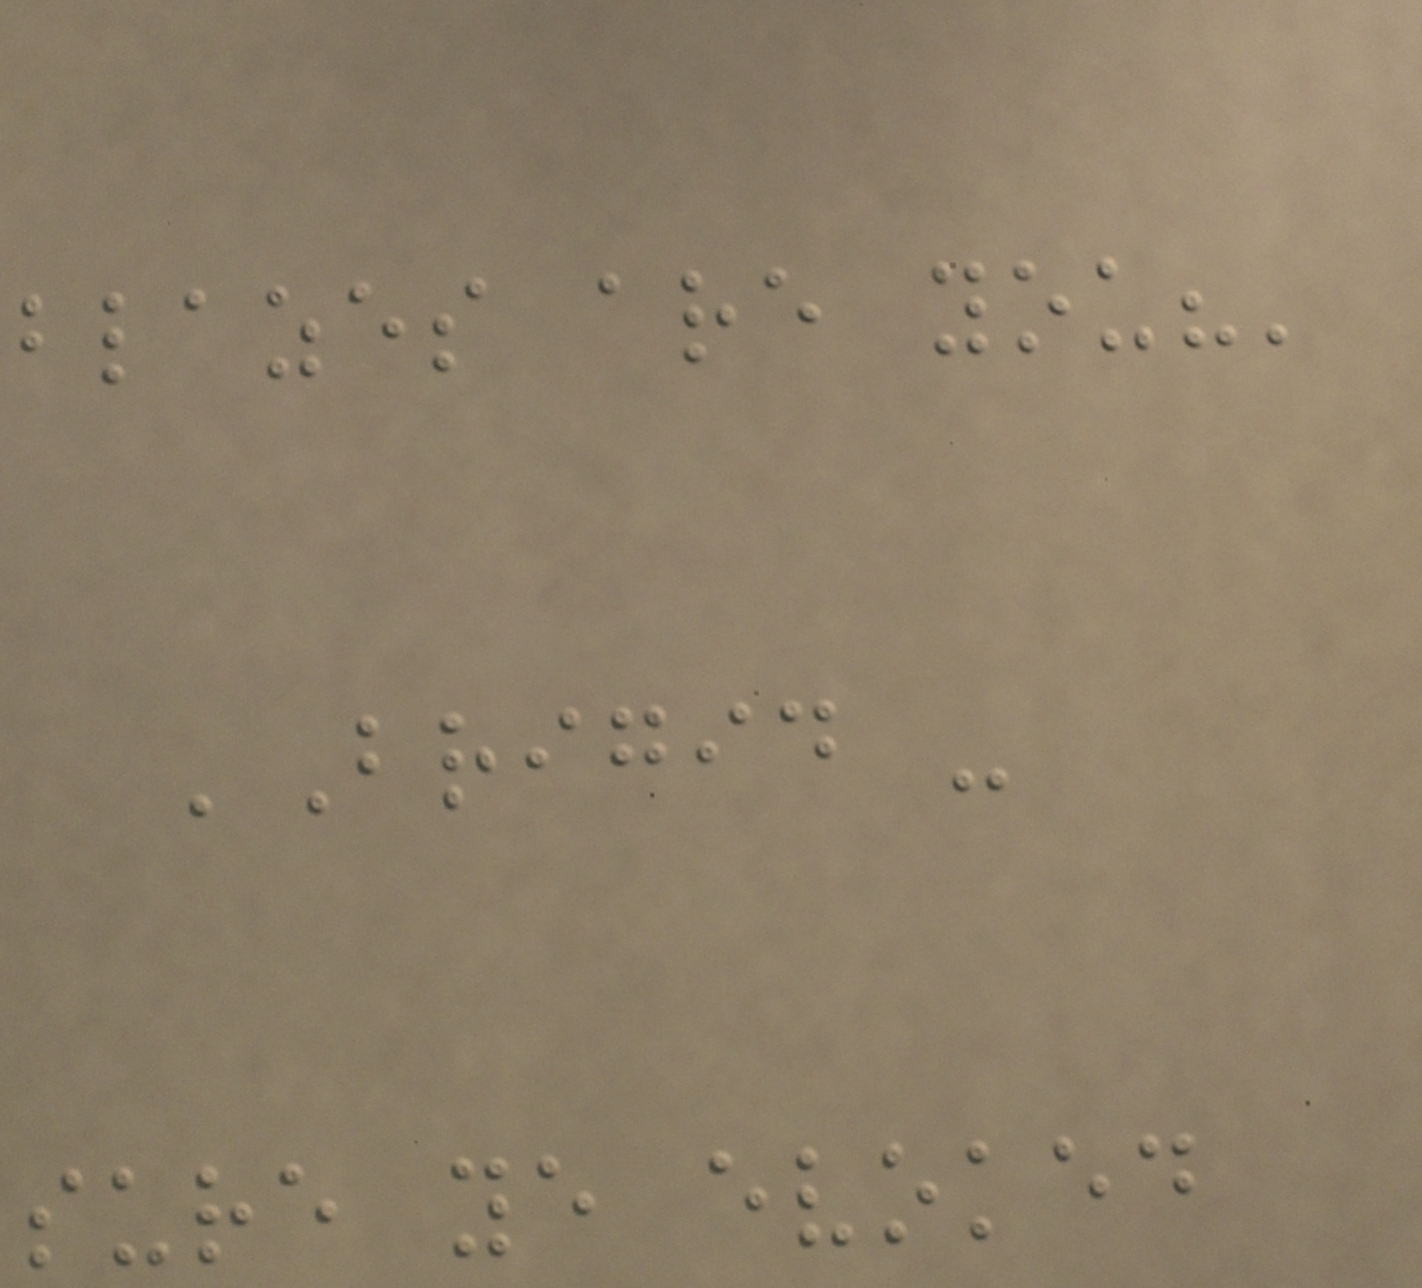blazes are you?'
'Brigid -
sure ye evoked
